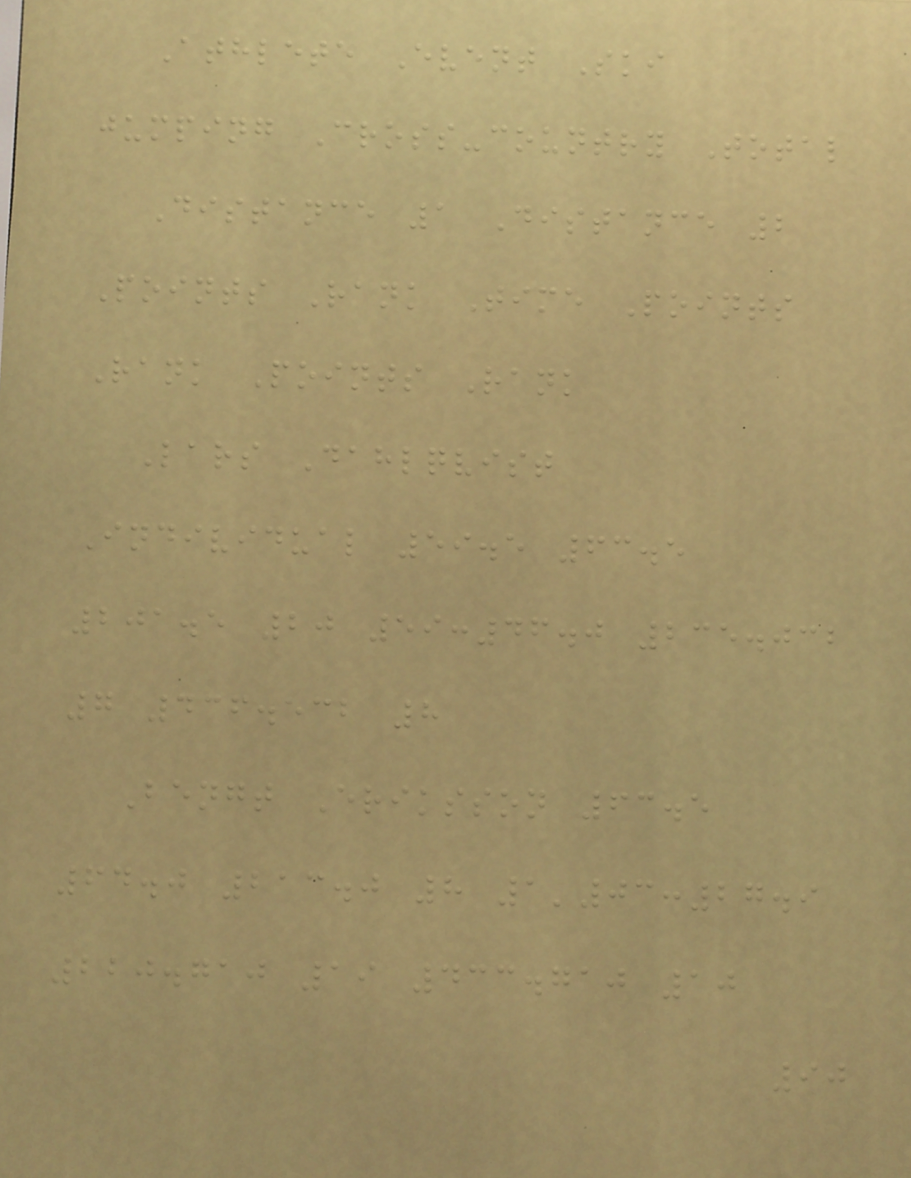Athlete Event Ski
jumping Cross-country Total
Distance 1 Distance 2
Points Rank Time Points
Rank Points Rank
Lars Dahlqvist
Individual 59.5 63.5
201.5 20 59:46.0 235.032
7 436.532 8
Bengt Eriksson 63.5
64.0 213.0 8 1'03:27.9
220.710 19 433.710 10
90
